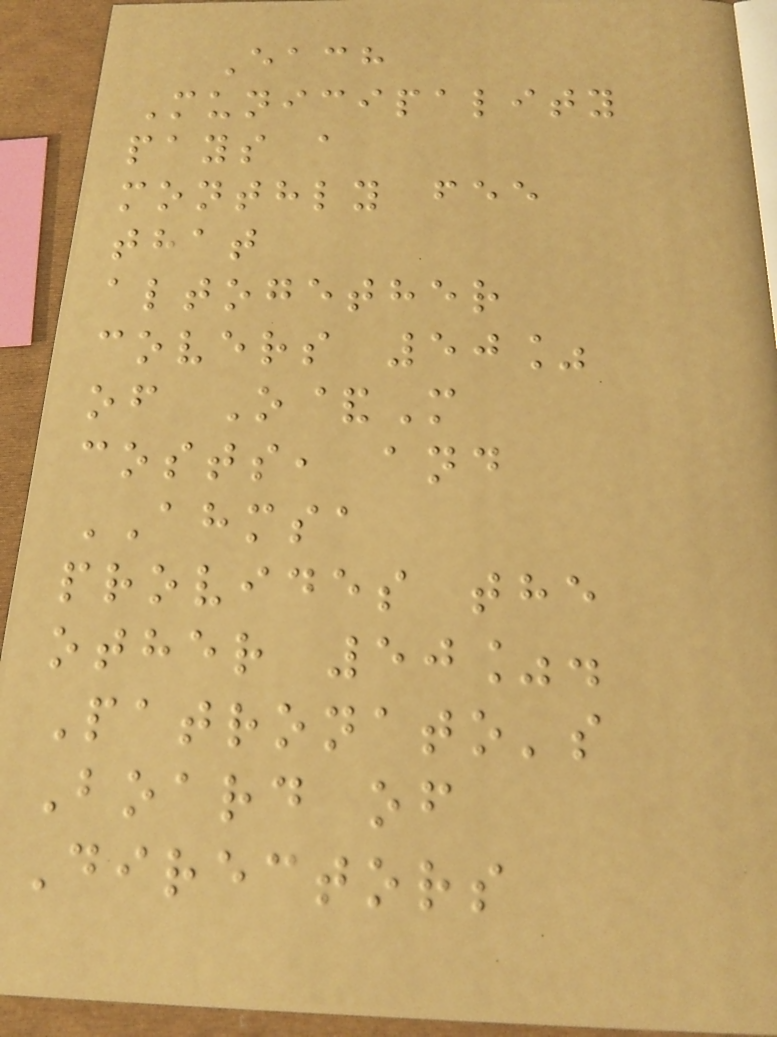Each
Municipality
pays a
monthly fee
that
altogether
covers 50%
of O&M
costs, and
AHMSA
provides the
other 50%.
Patronato's
Board of
Directors
